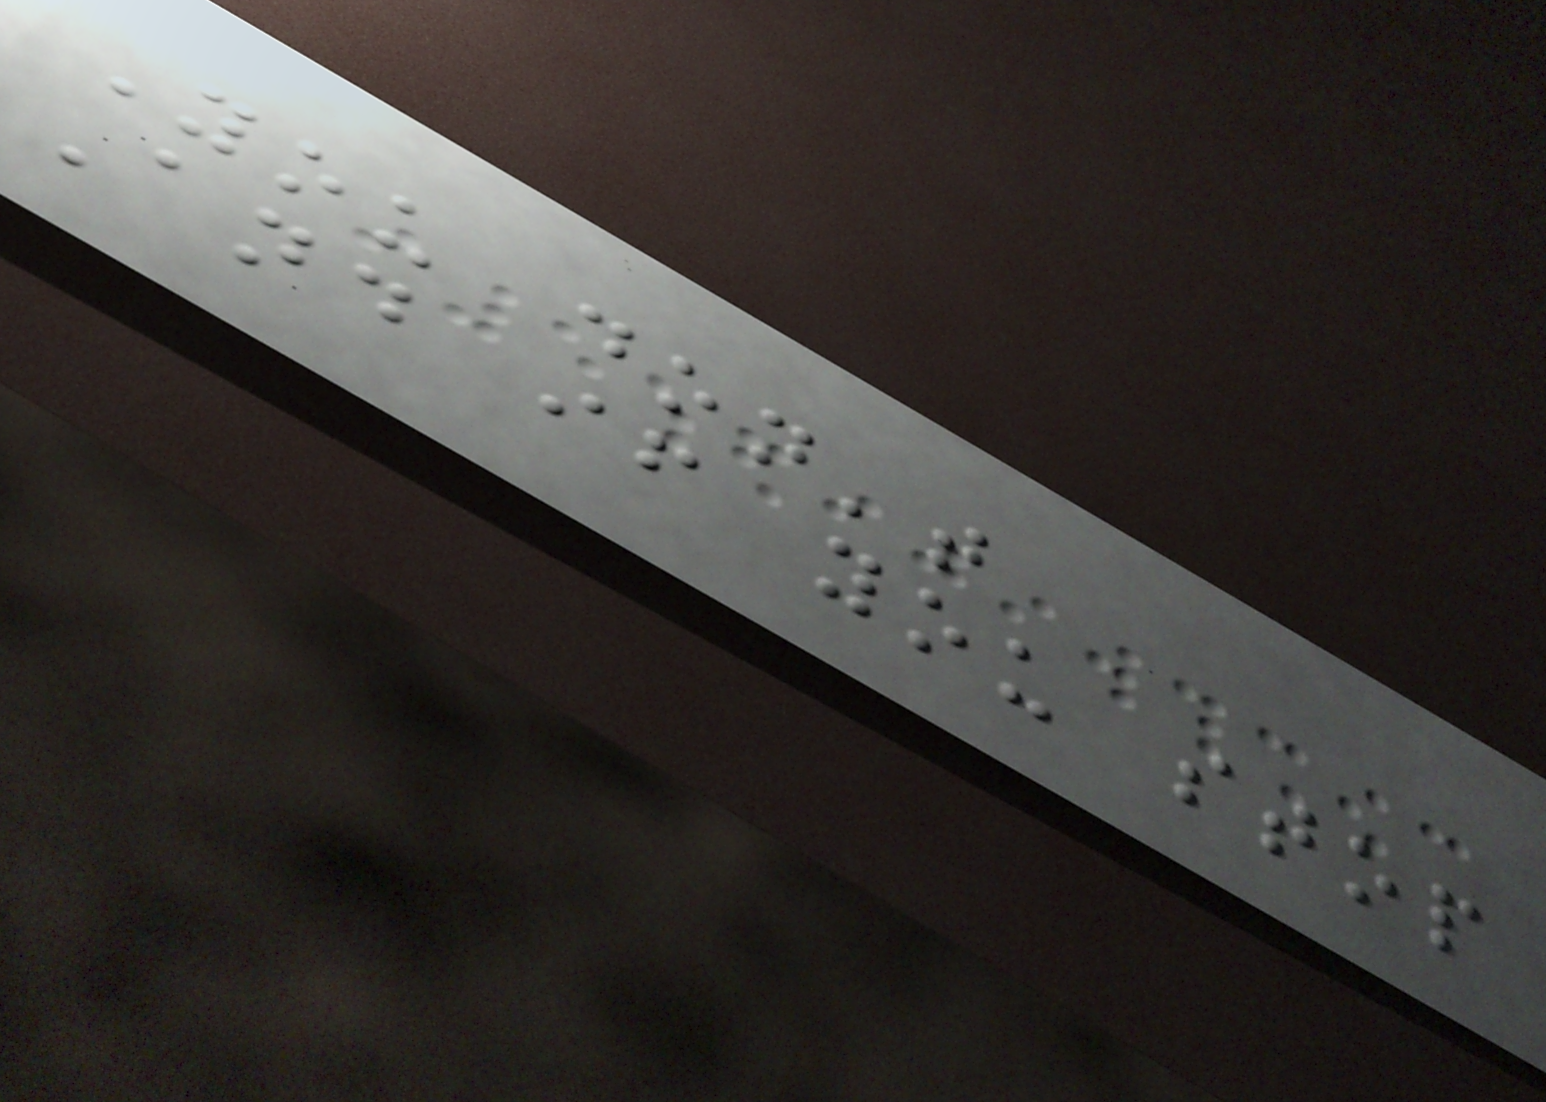You don't
And if you stop
